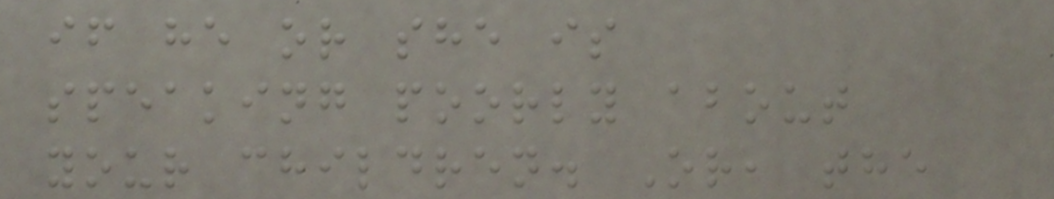if he or she is
speaking poorly about
your children. Or, the
